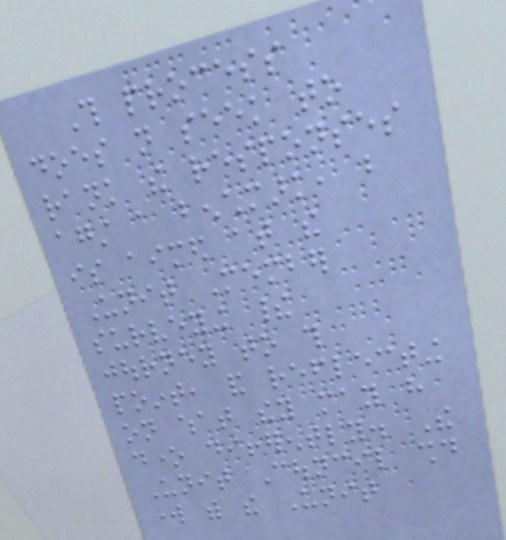This process
does not seek to
rank the responses
against a benchmark, but
is aimed at the
Unit Member
surveying their
journey to this
point, and reflecting
on what they may have
done differently. The
Unit Council should
work with the Unit
